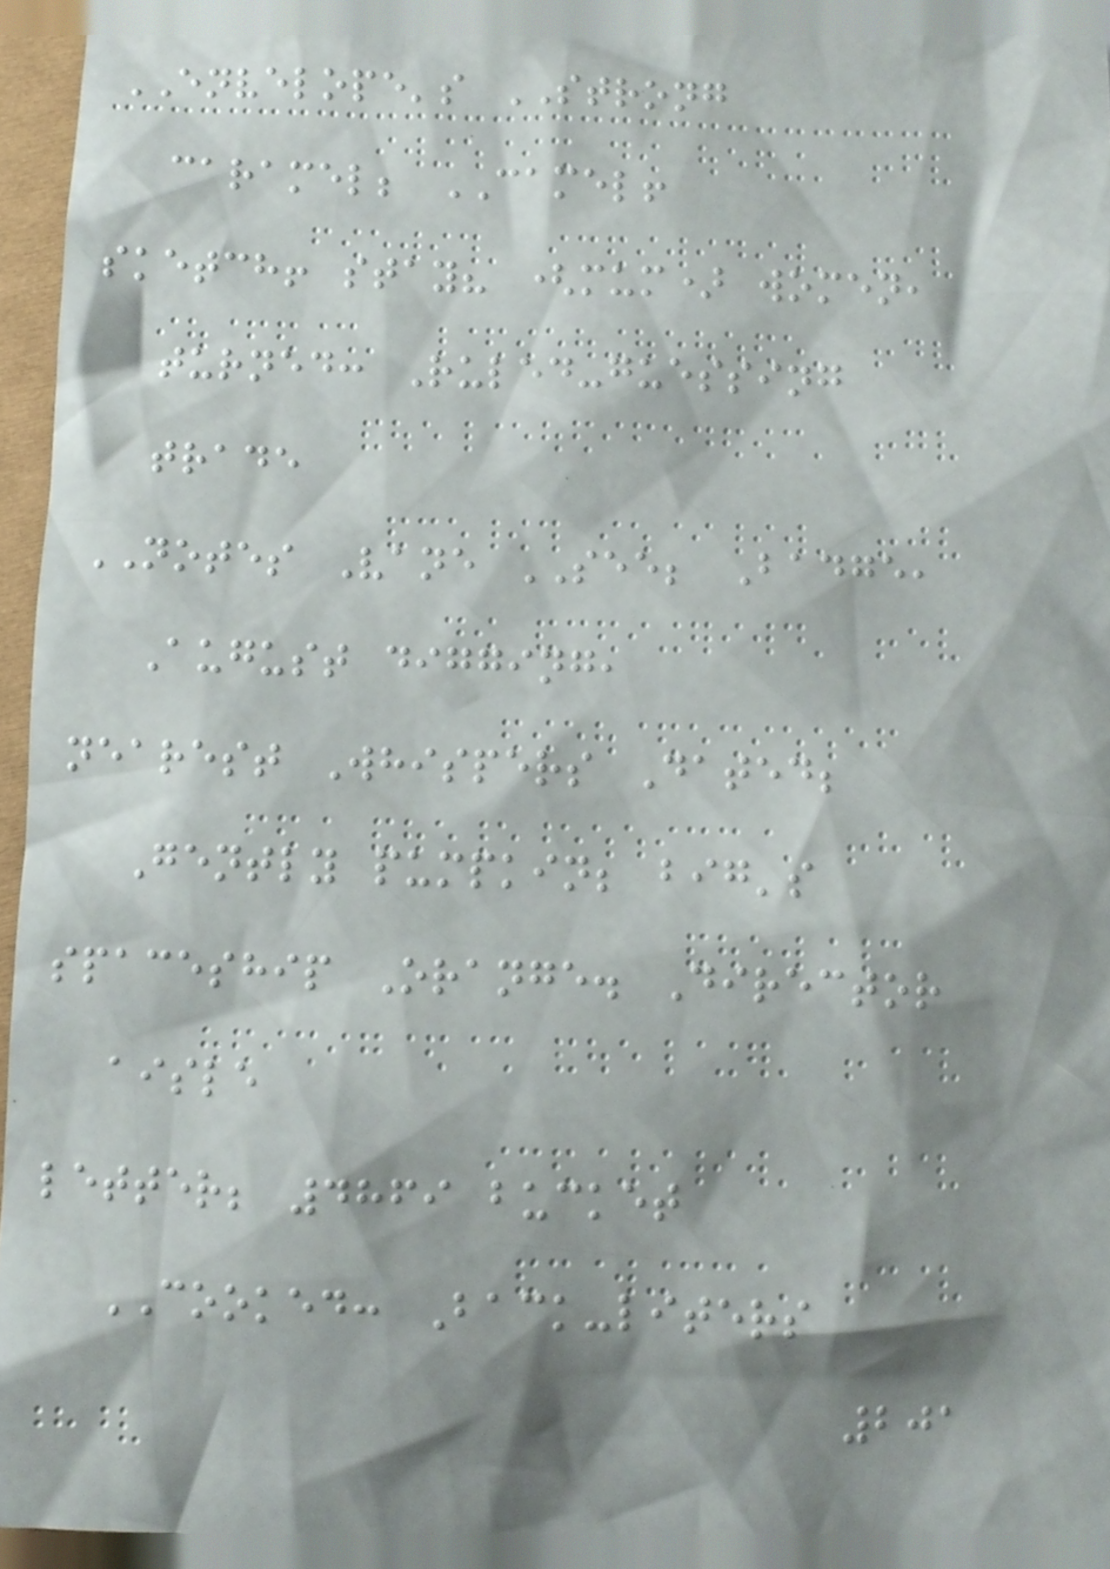ENVELOPE's STRONG
caramel; CAMEL!
sketch! stay? (mum) women,
turned: Ruled-guessing
trade
NOTES Vane SEE; Badge,
August digging,
nearest Whispers Dated;
Gently pumpkin; big's
spaceship Orange. Director
aisle
letter; 4869 bucket
COOKED: Back-liters
201
